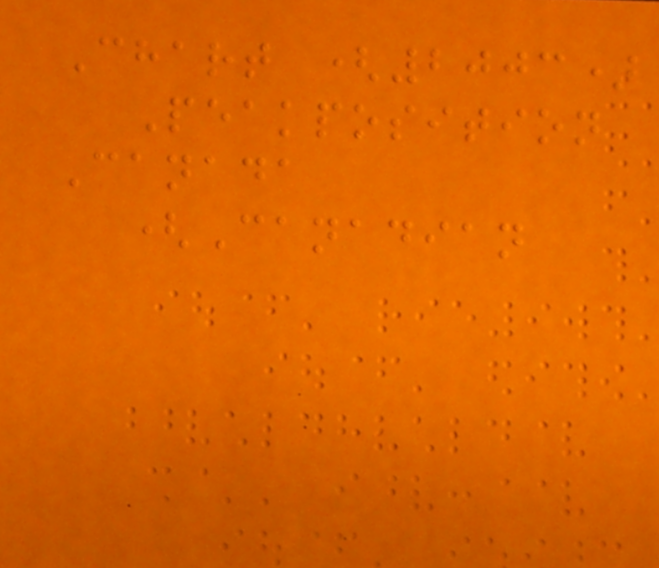Chart (2003)
Peakposition
Canada
(Canadian
